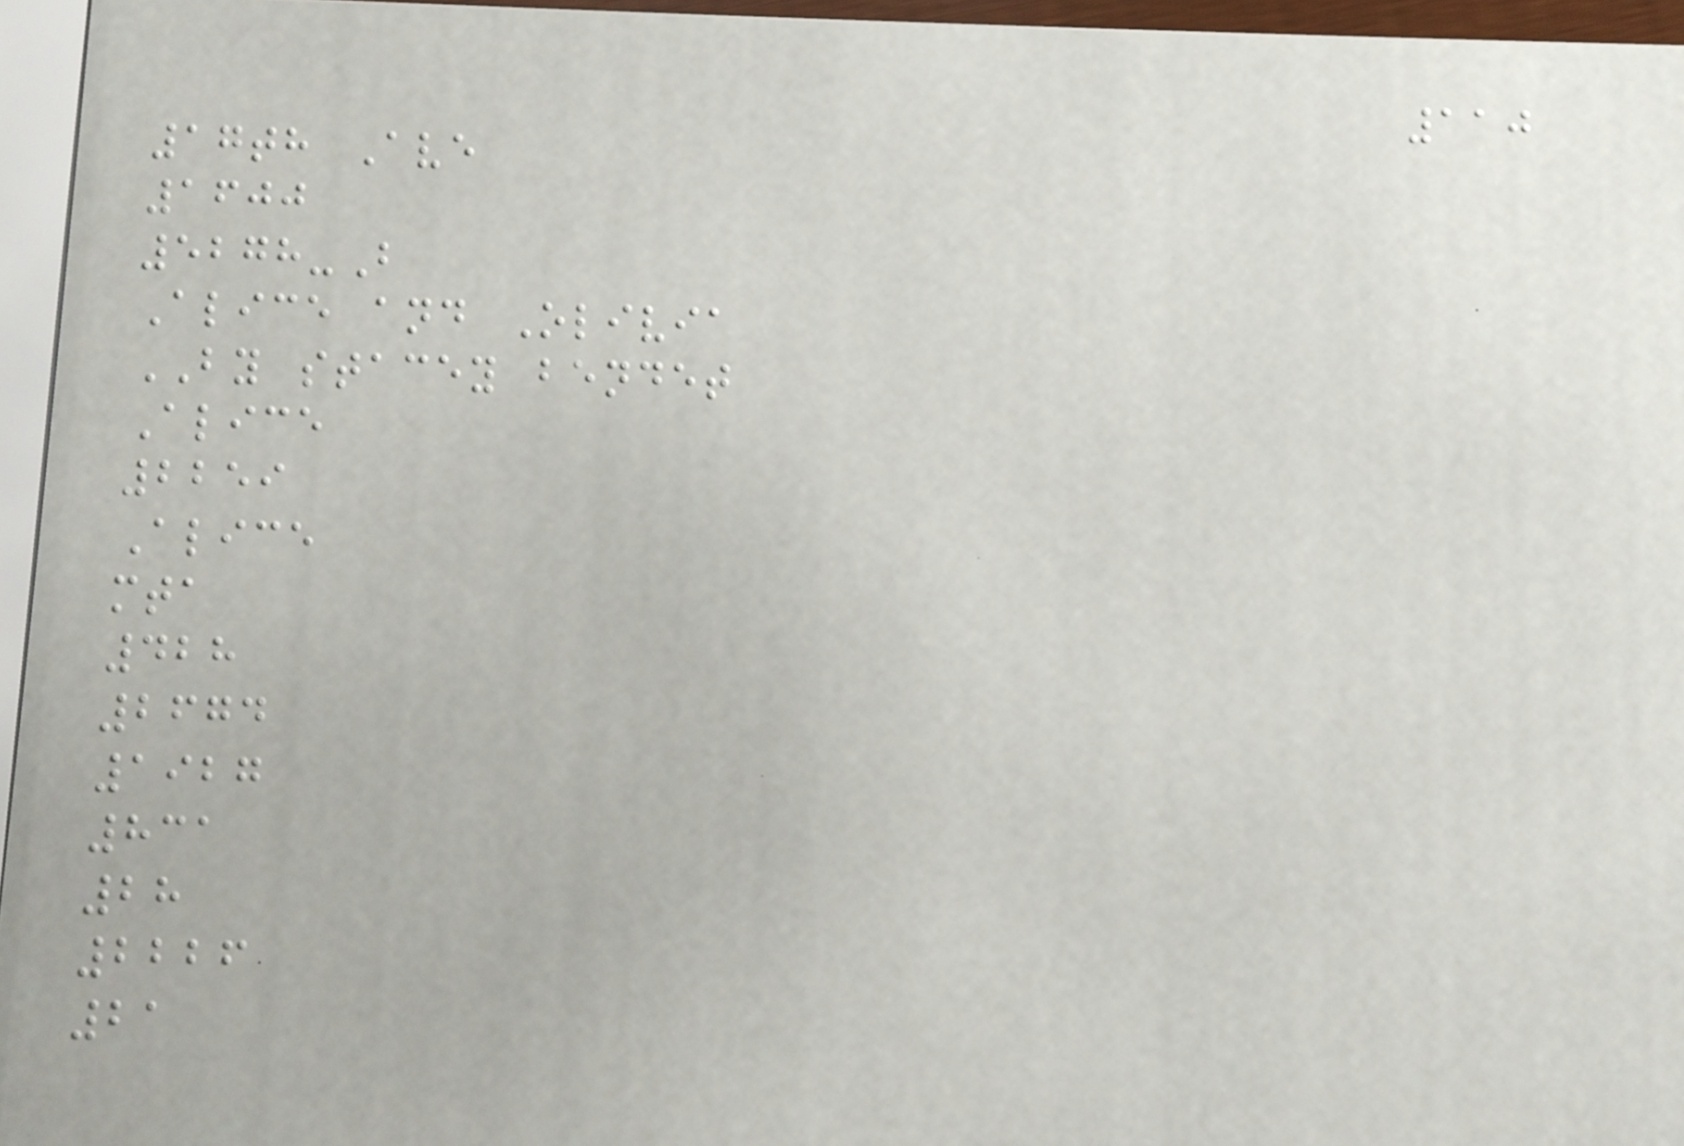110
17th Ave
1600
5278-B
Alice and Olivia
BY stacey bendet
Alice
2259
Alice
mta
428
2674
1927
831
28
2226
21
